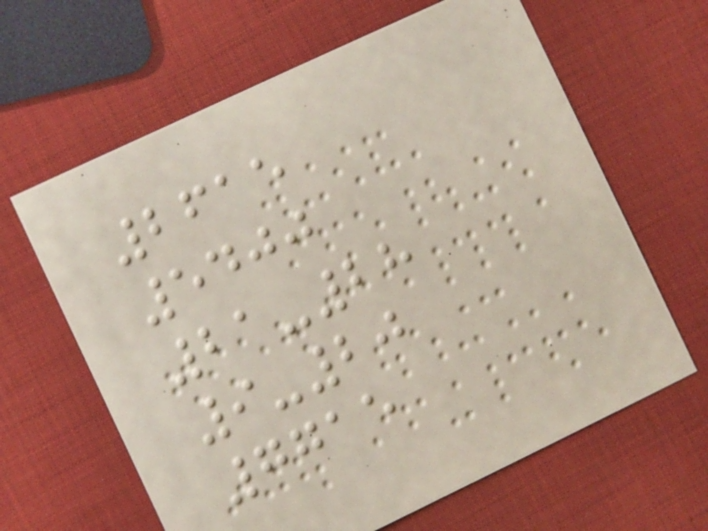2615
5400
21-28
9-20
7715
